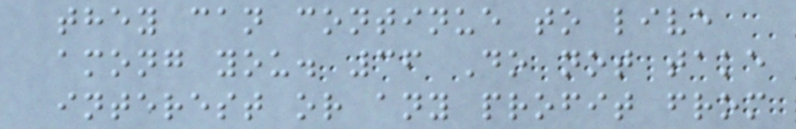they can continue to live
among you. 36 Do not take
interest or any profit from
